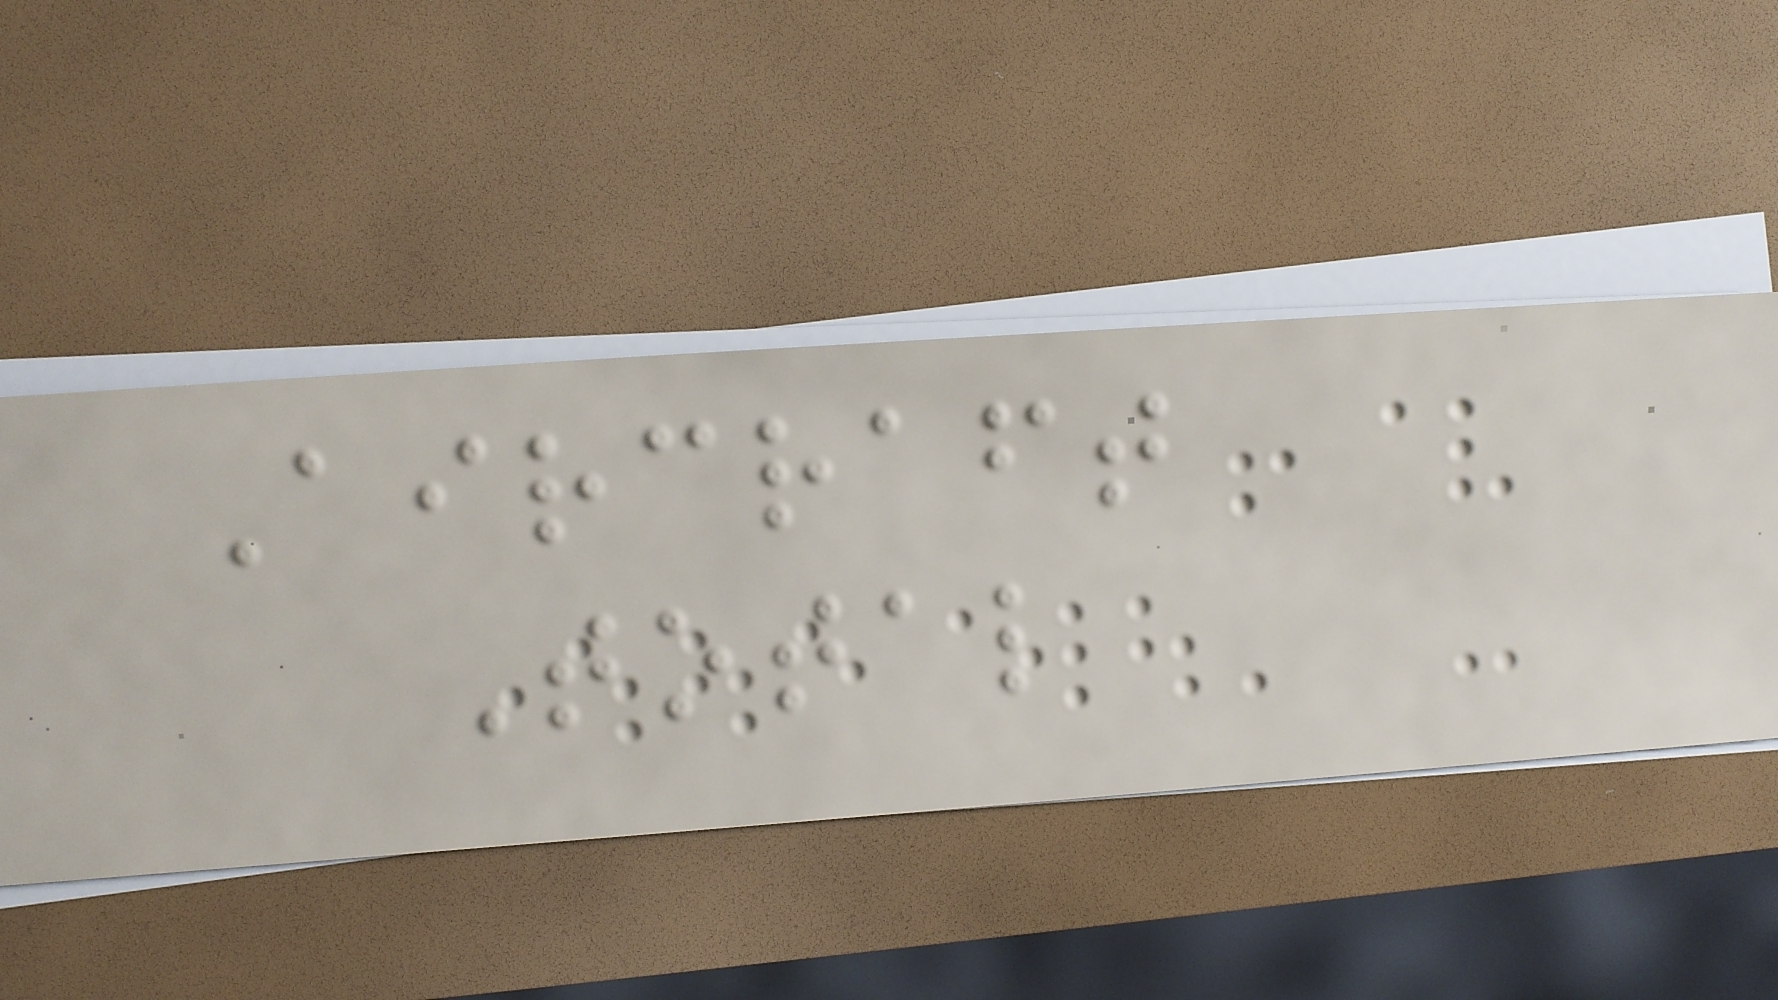Aircraft
Total
